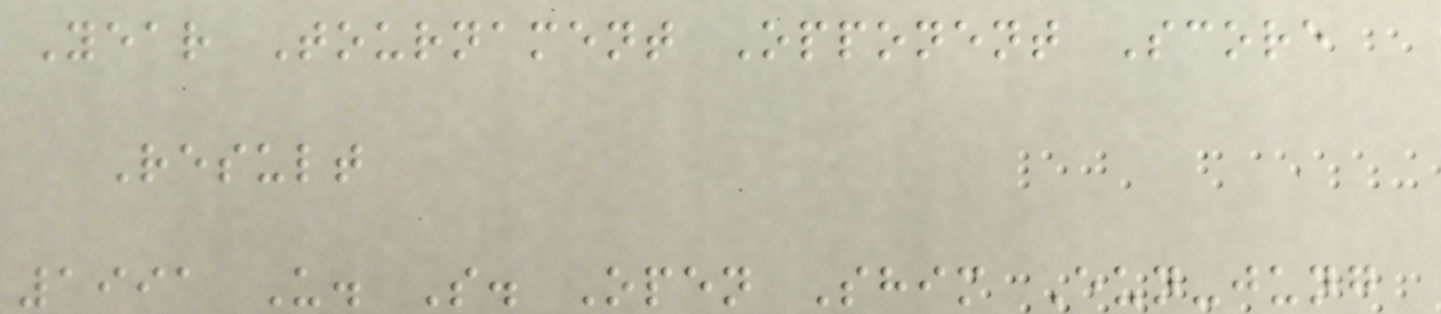Year Tournament Opponent Score
Result
1991 U. S. Open Shim Eun-jung
